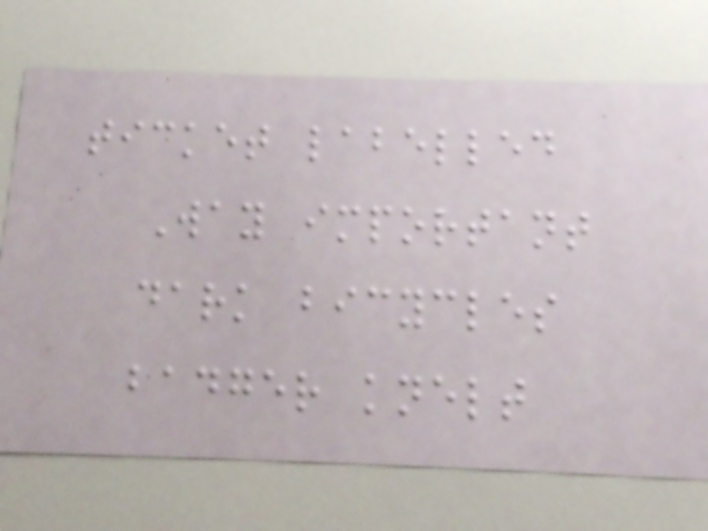ticket labelled
Way important
dark bicycles
badger knelt
